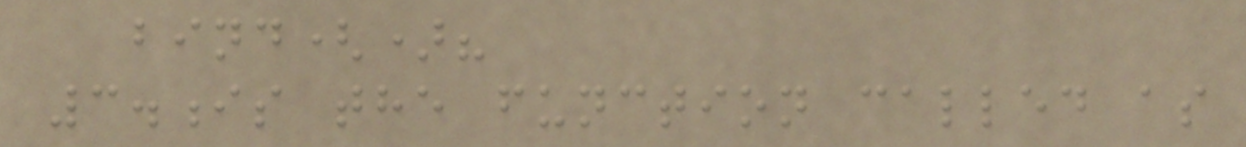bind()?
3.is the function called as
